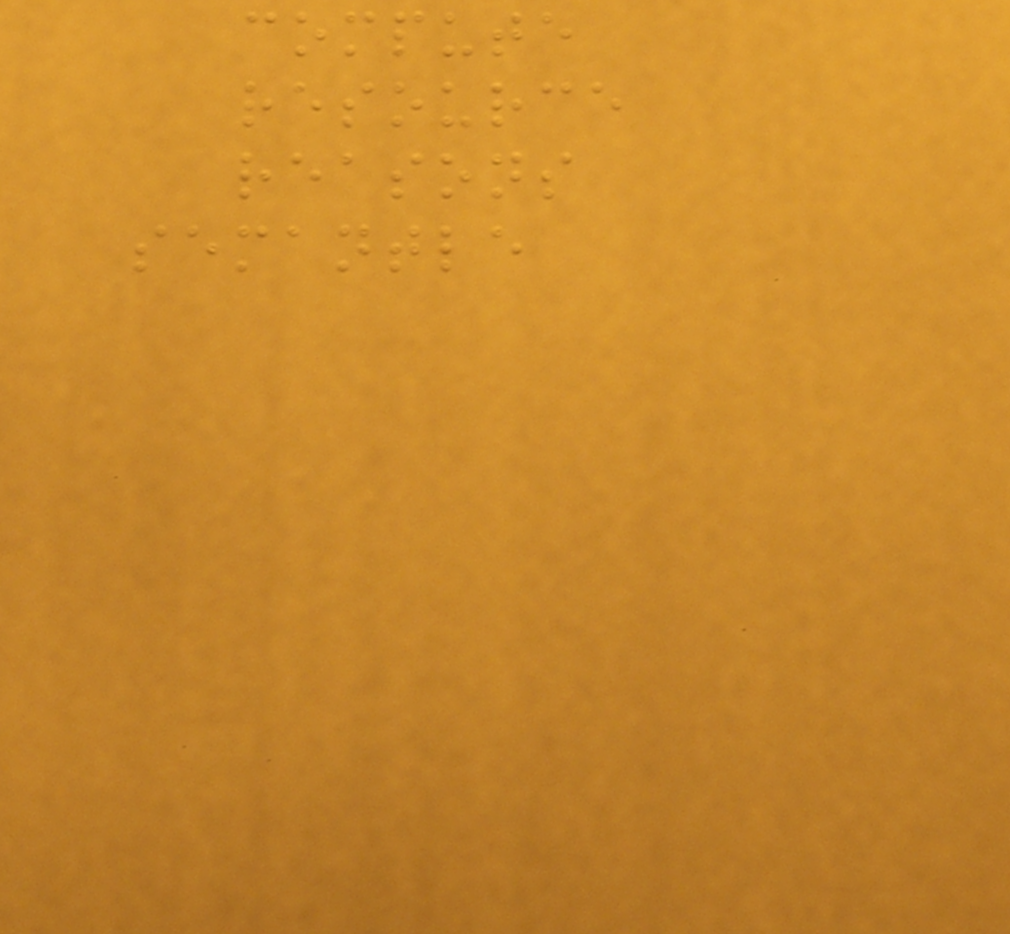compute
resource
reasons
semantle
